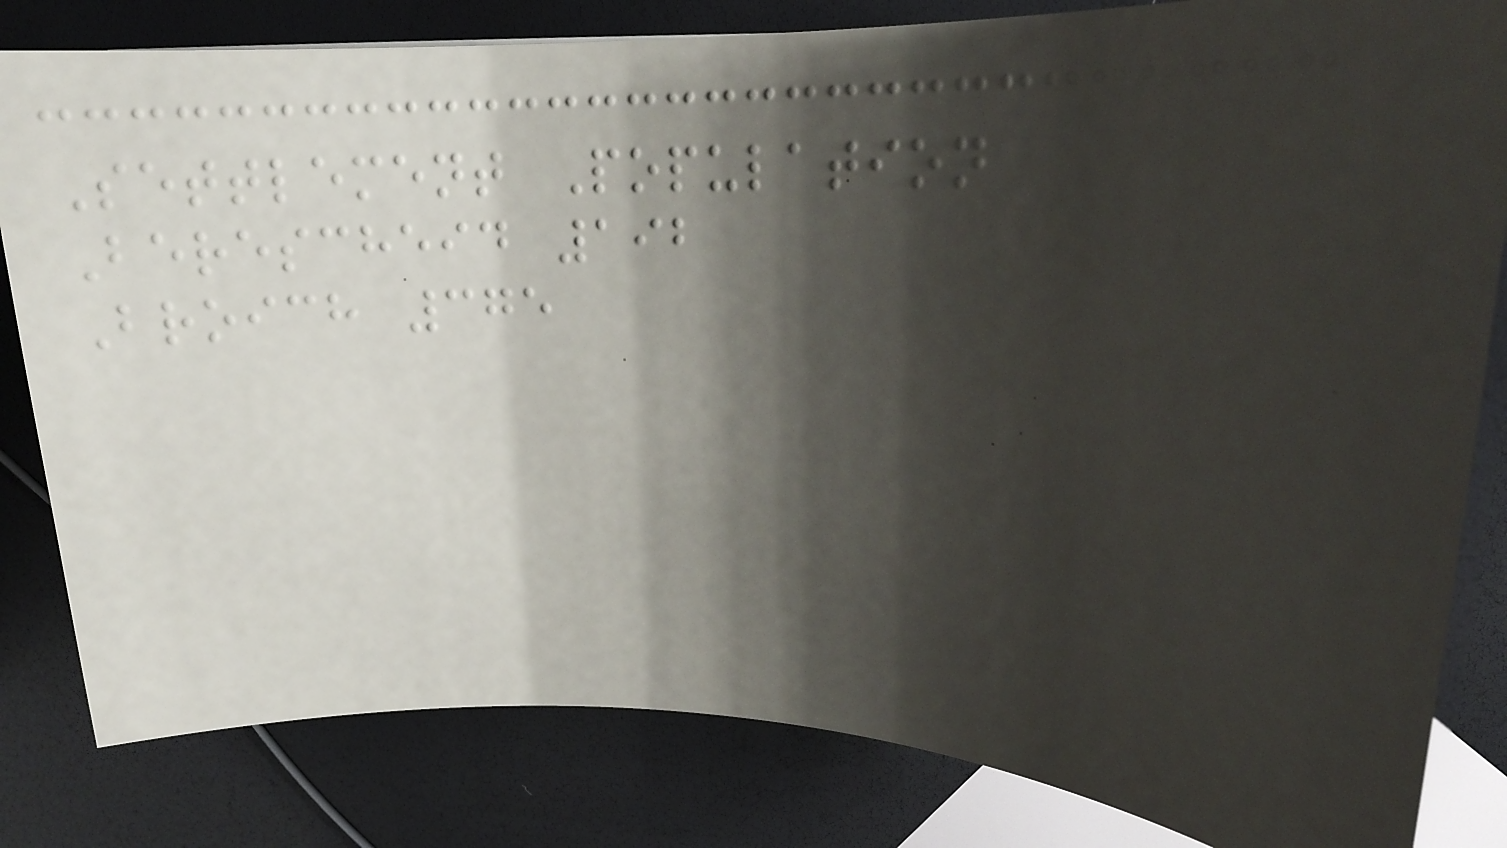Settlement Population
Berescheid 192
Broich 375
